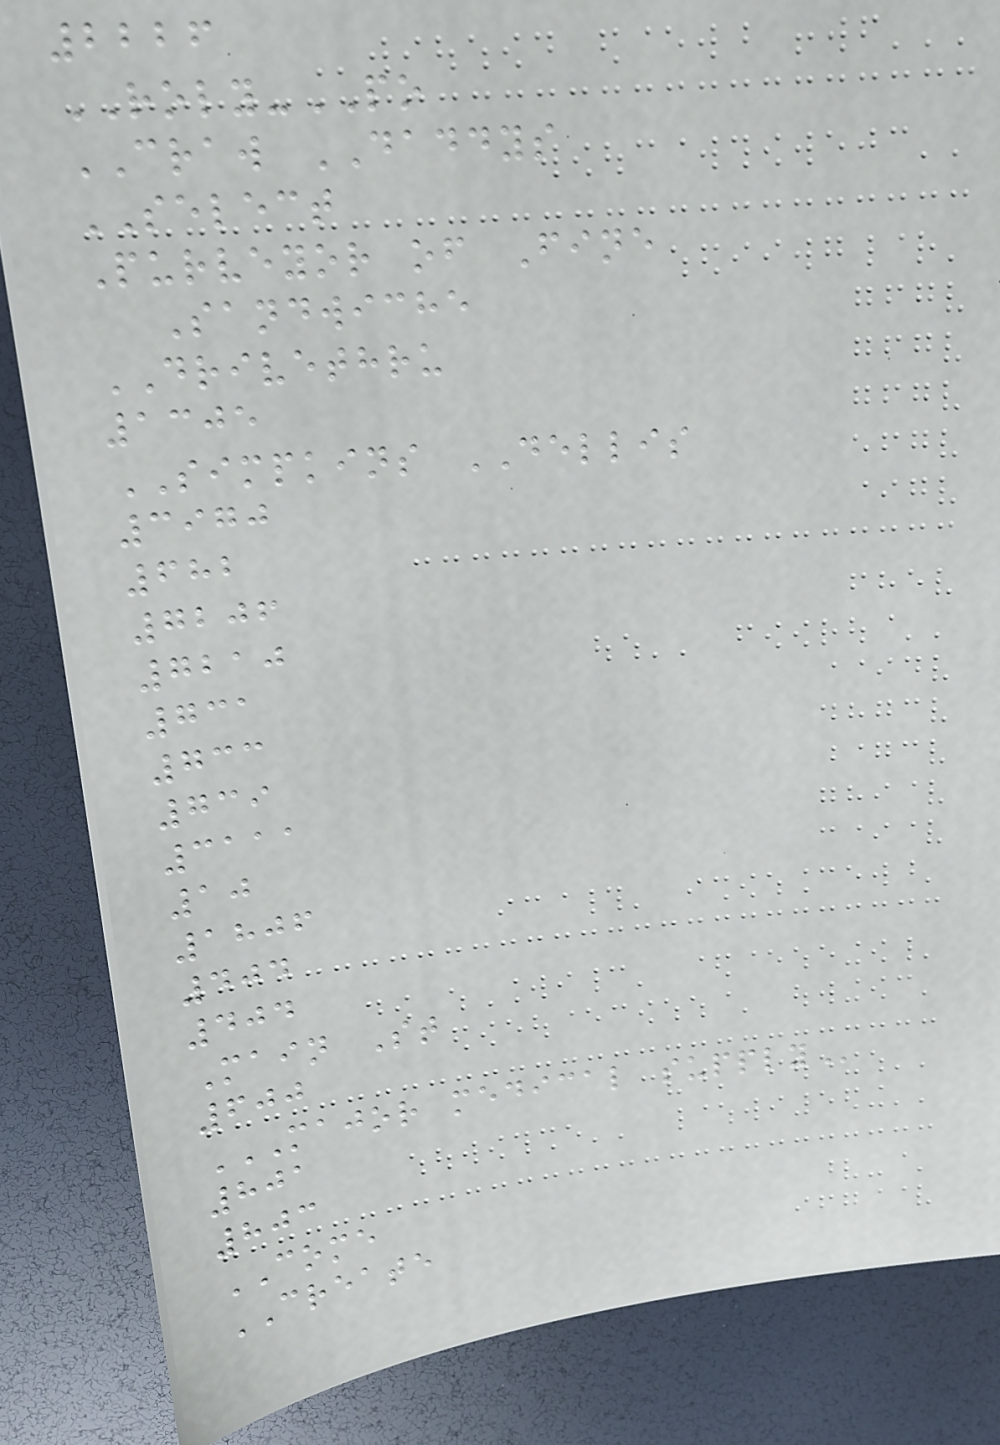2226
ROLY-PO
CRAW DADDYS
SELECT
Purveyor of Fine
Sandwiche
DRIVETHRU
1305
SIMPKINS DELLIS
3970
682
7206
7210
731
733
739
3111
10
1806
404
404
Main St
600
MAJOR MEDICAL SUPPLY
801
803
COME
CREATE
